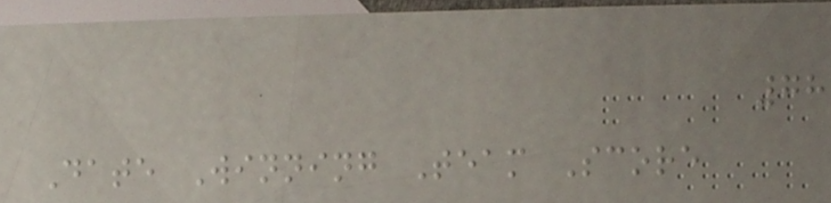78
Date Winning Team Score
